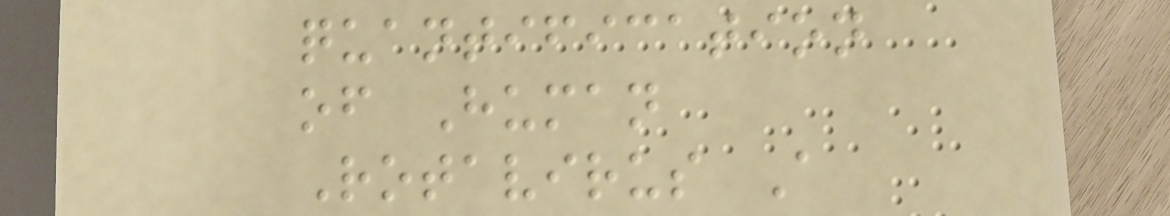quantification
of Human
Rotavirus A
